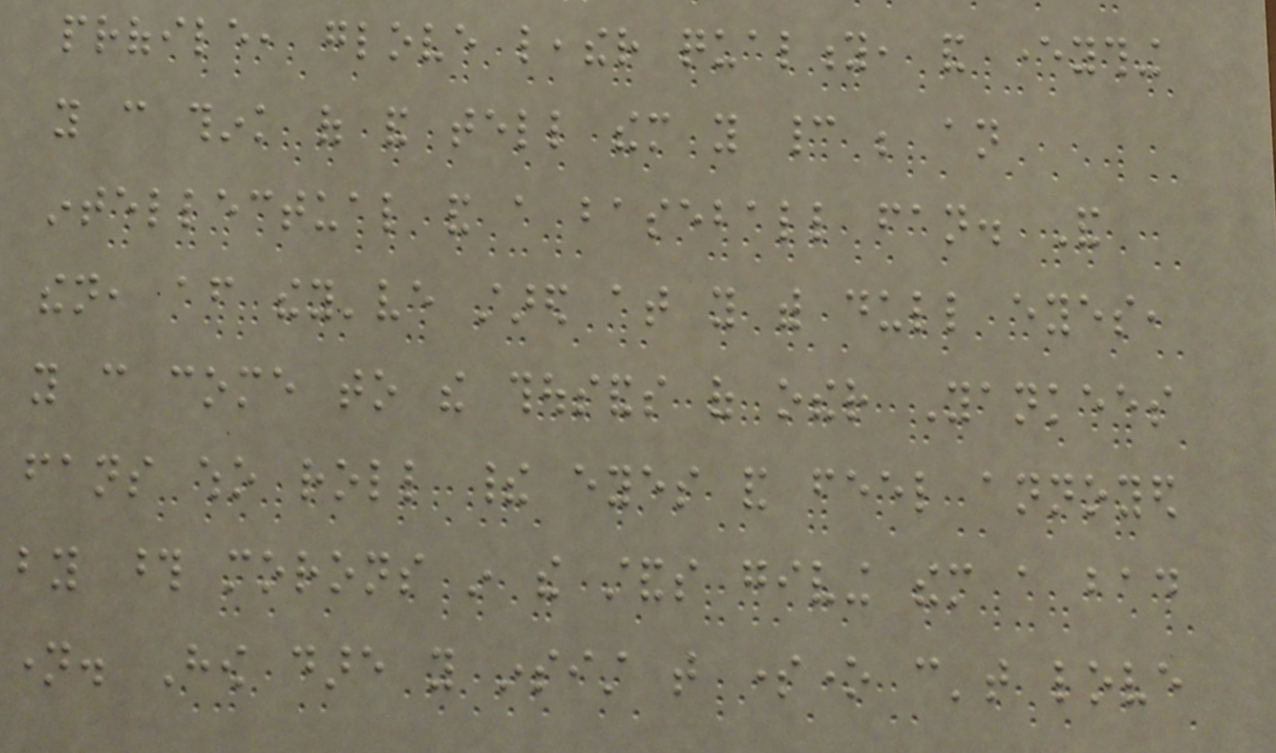profile, glove leather quality, and everything
you can think of and tell them you cannot be an
intellectual and a baseball fan. And
then, after they've stared at you with dull eyes,
you can come to the thousands of other Yankees
fans who roll their eyes and feel annoyed
by those morons in the stands giving them a bad
name. How dare you insist that someone can't love
